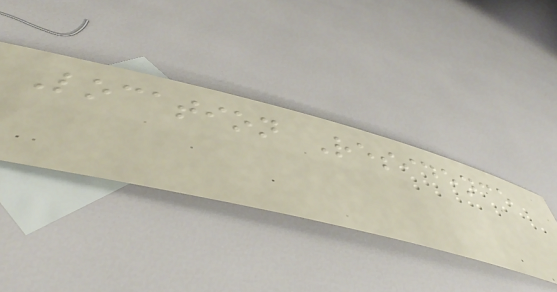Location Residence
